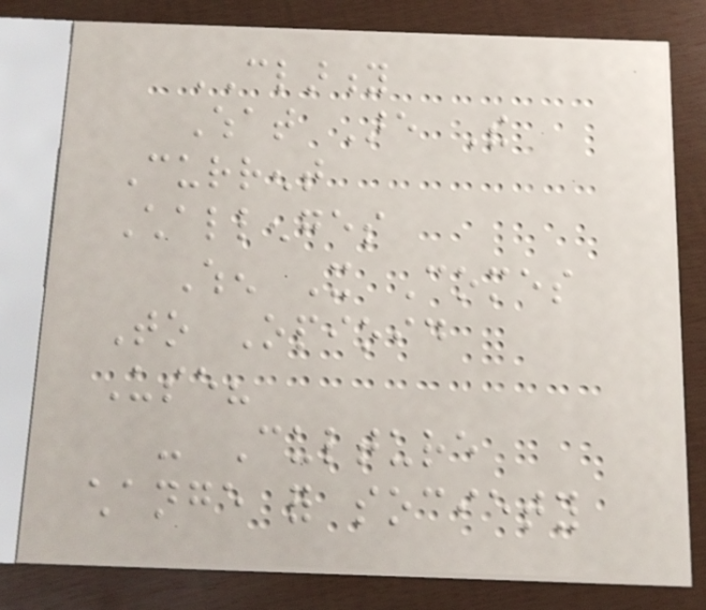CLARITY
What Are The
Current
Challenges
When It Comes
To Opioid
Use?
- Culture
change for society
